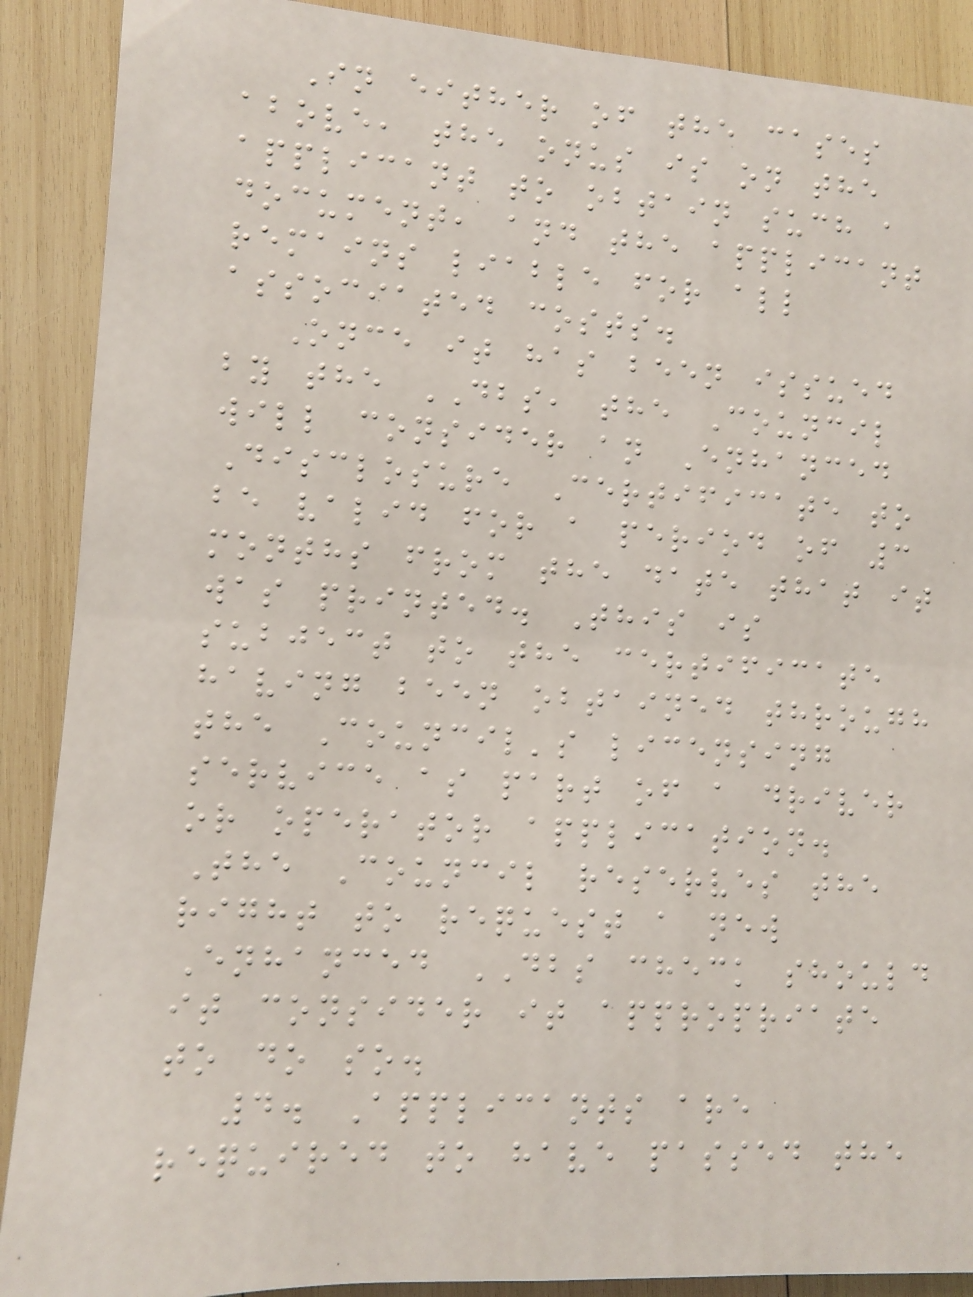In either of the cases
above, the onus is on the
applicant to obtain such a
document, and the applicant
remains liable for all
associated costs.
Once it has been issued
by the DBS, the Council
will consider an Enhanced
Disclosure Certificate to
be valid for a period of 3
months from the date that it
was printed. This is
subject to the certificate
having been obtained through
the Council's licensing
service as part of a driver
or operator application.
The Council reserves the
right to request a new
Enhanced DBS check should
it consider it appropriate
to do so.
4. Applicants are
required to have passed the
